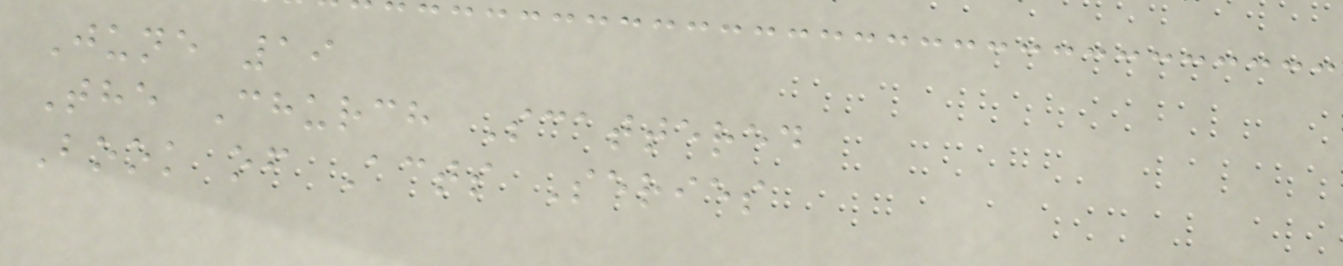June 19
The Church Scattered
Book of Acts Series
